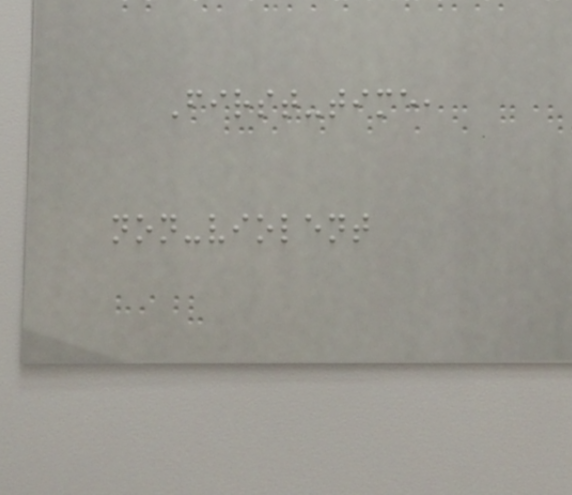First-time,
non-violent
